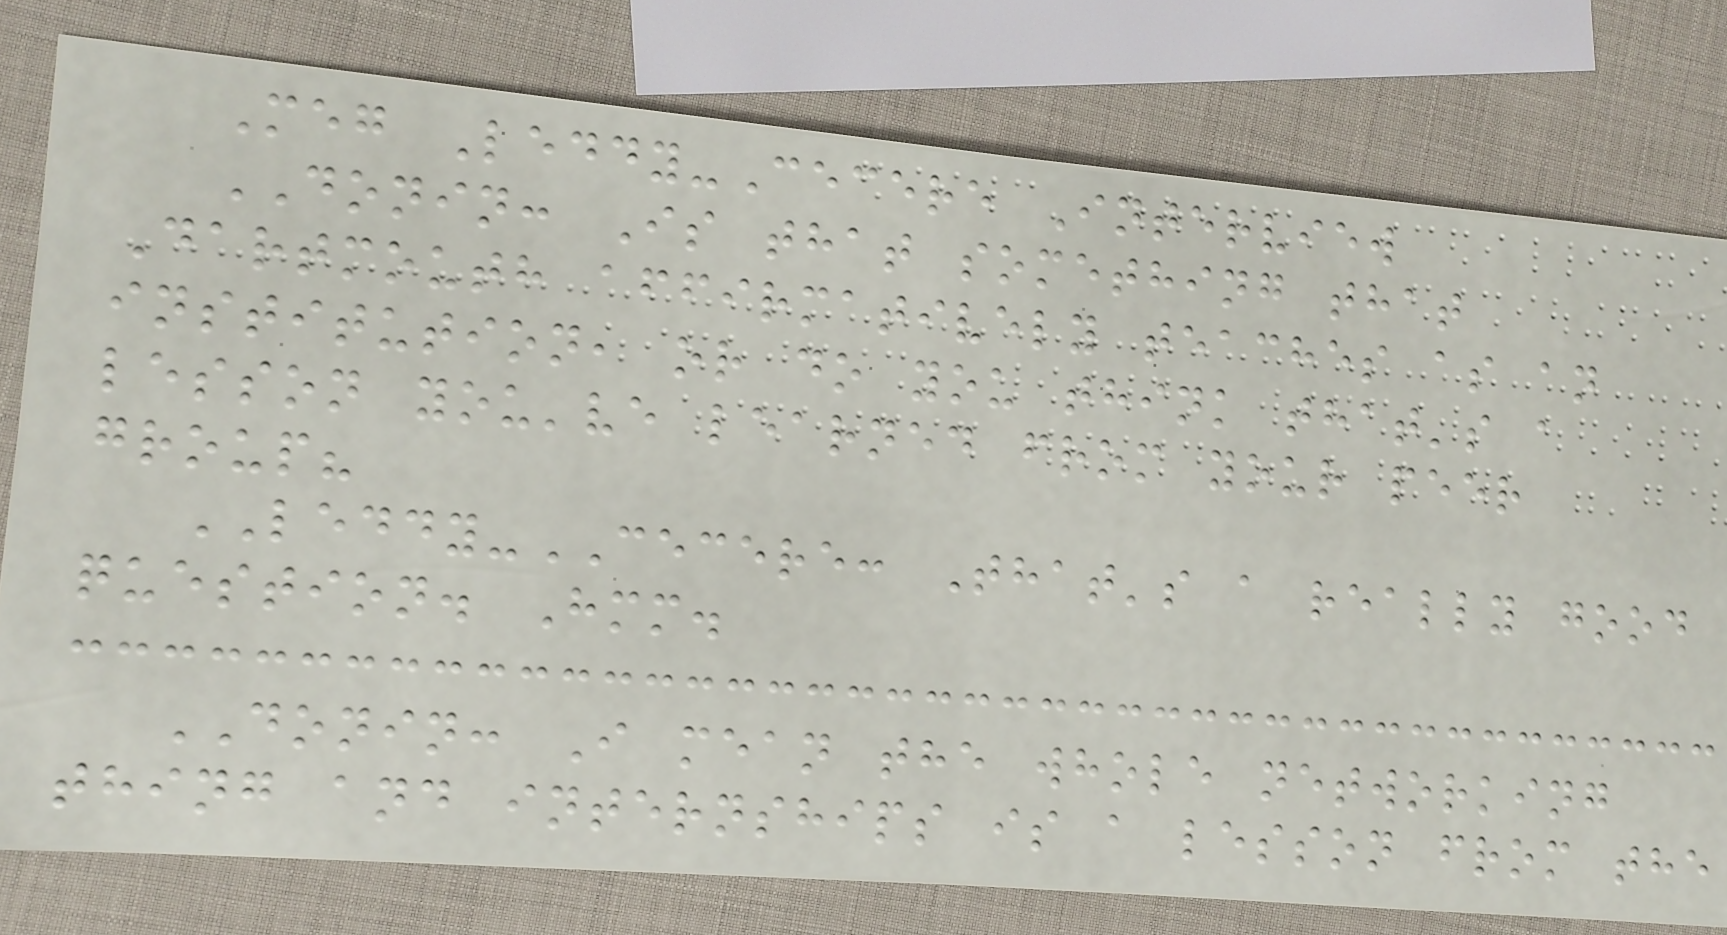Meg Leddy-Cecere Interview
DONIN: Is that something that
Dartmouth affirmatively teaches as an
institution, or do you think that's a
lesson you've learned from your peer
group?
LEDDY-CECERE: That's a really good
question. Hmm.
DONIN: I mean the whole networking
thing and internships is a lesson from the
